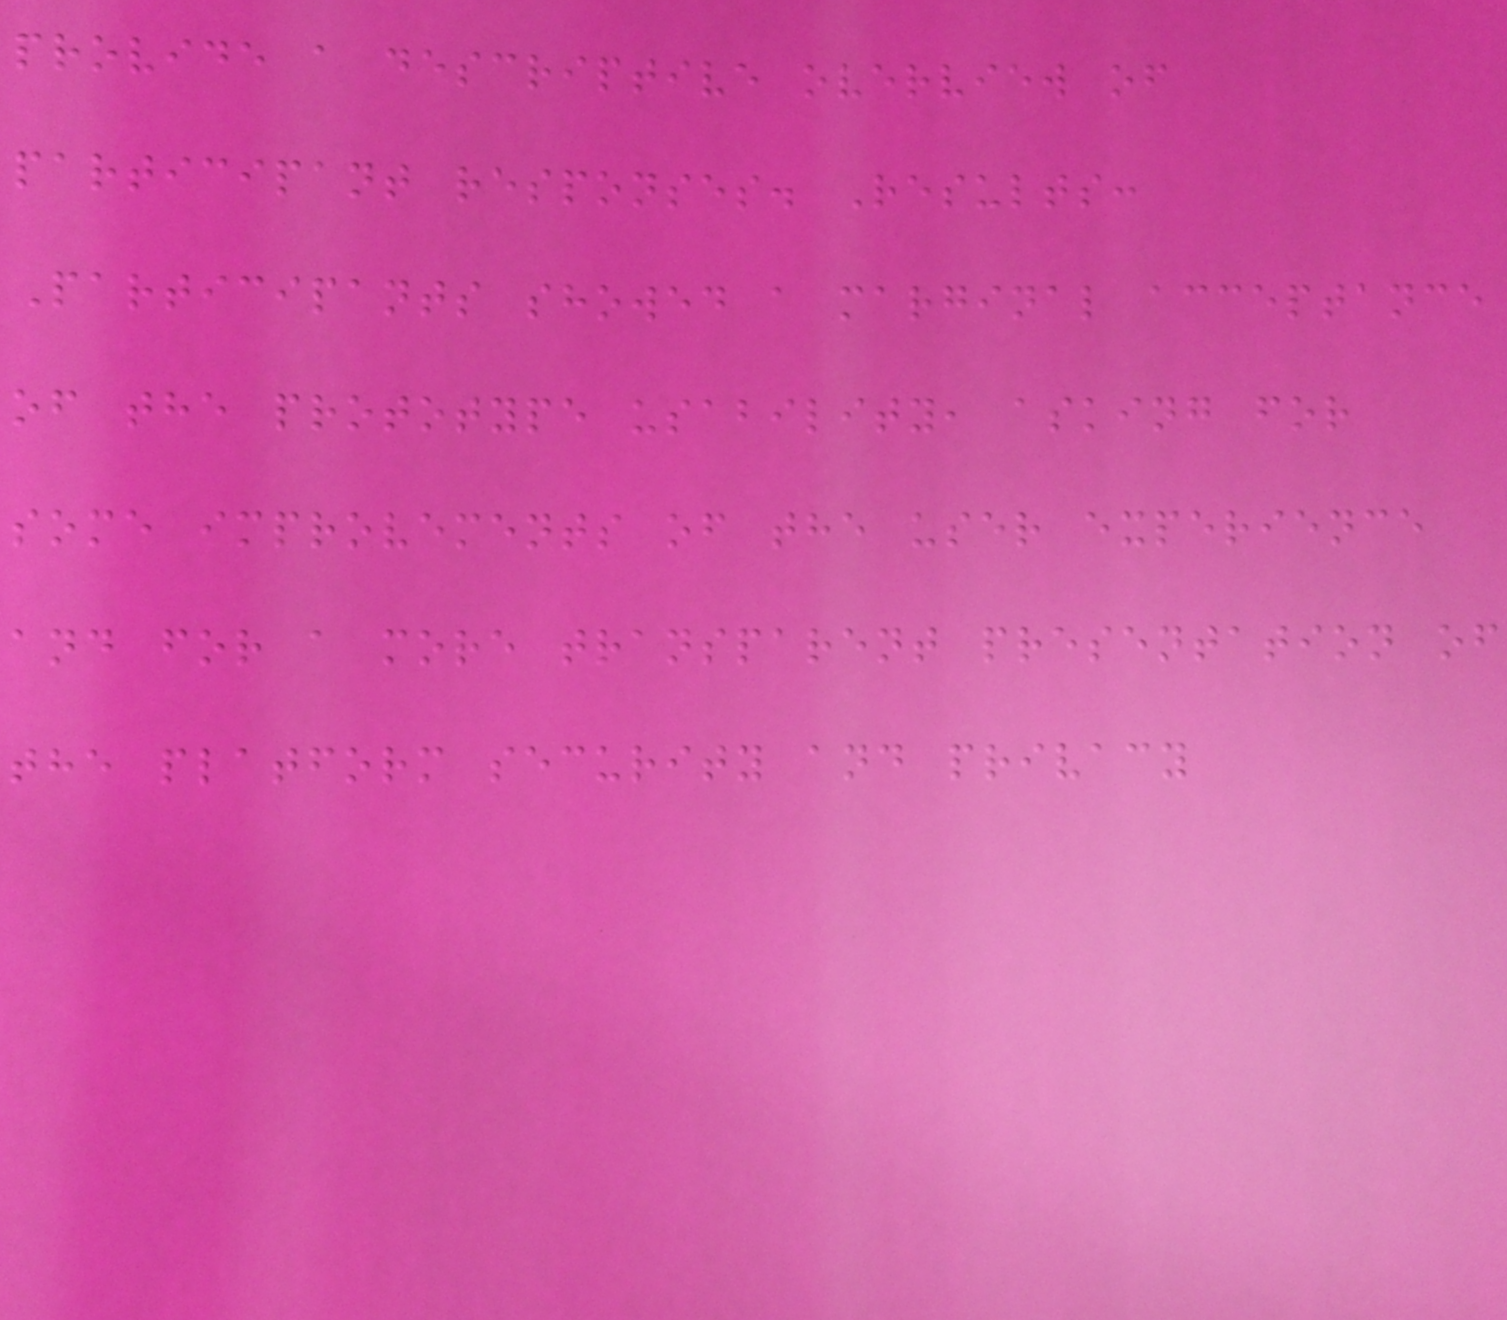provide a descriptive overview of
participant responses. Results:
Participants showed a marginal acceptance
of the prototype usability, asking for
some improvements of the user experience
and for a more transparent presentation of
the platform security and privacy
